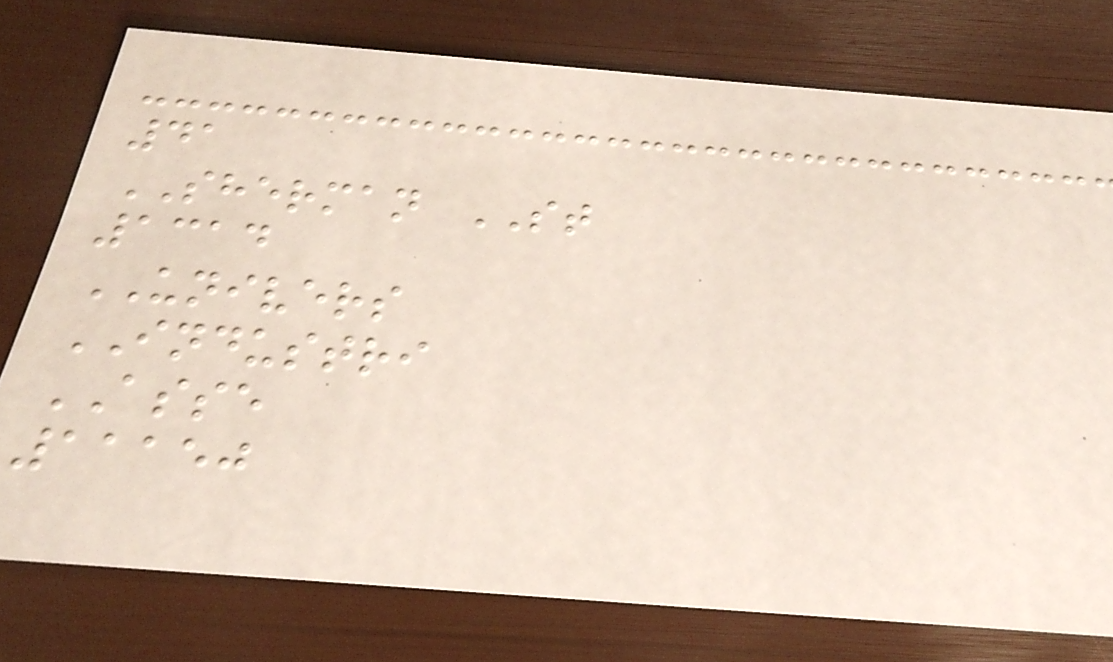41
SHERMAN ST
1314
UNIVERS
INDUSTRI
ASSE
11150
